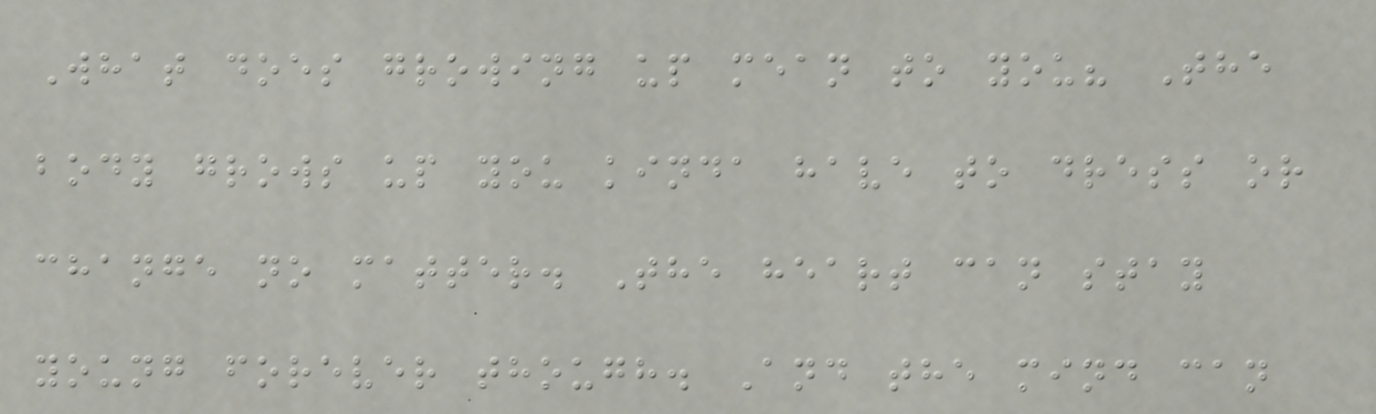What does growing up mean to you? The
body grows up you kinda have to dress or
change no matter. The heart can stay
young forever though. And the mind can
